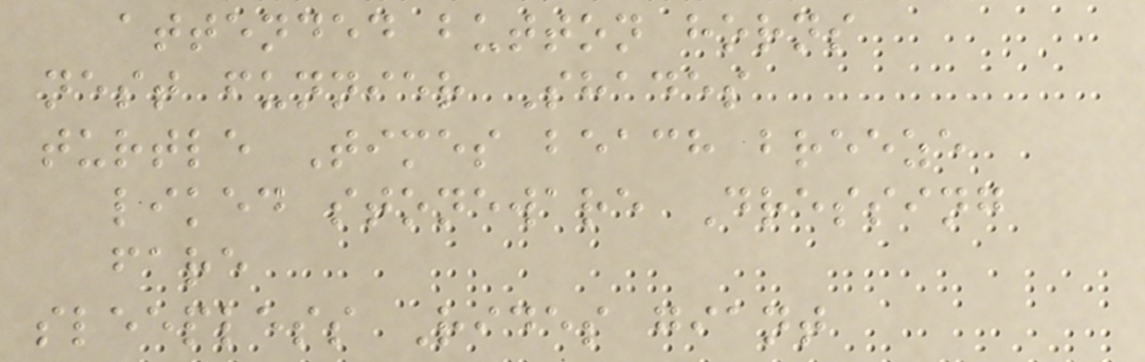attended button horns
nest funnier Shades
turtle Times beach breeze
liked stoneware Dressing
fare
sleepless Rides giant
